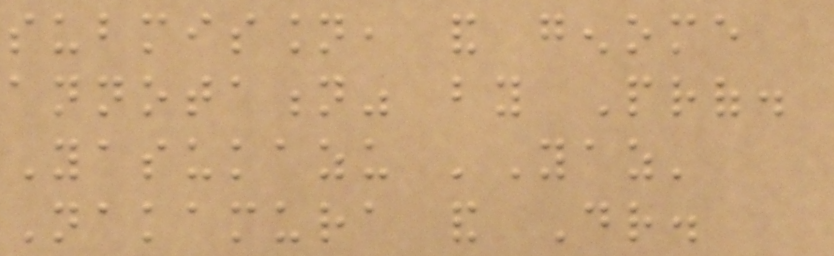submission, and genome
annotation" by Prof.
Yasukazu 'Yaz'
Nakamura and Dr.
